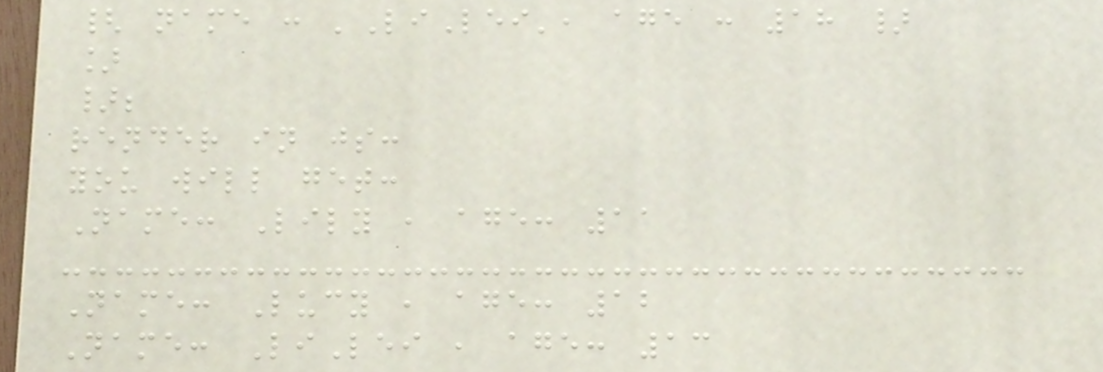{ name : 'LiLei', age : 18 }
]
};
render in js:
you will get:
Name: Lily , age: 11
Name: Lucy , age: 12
Name: LiLei , age: 13
